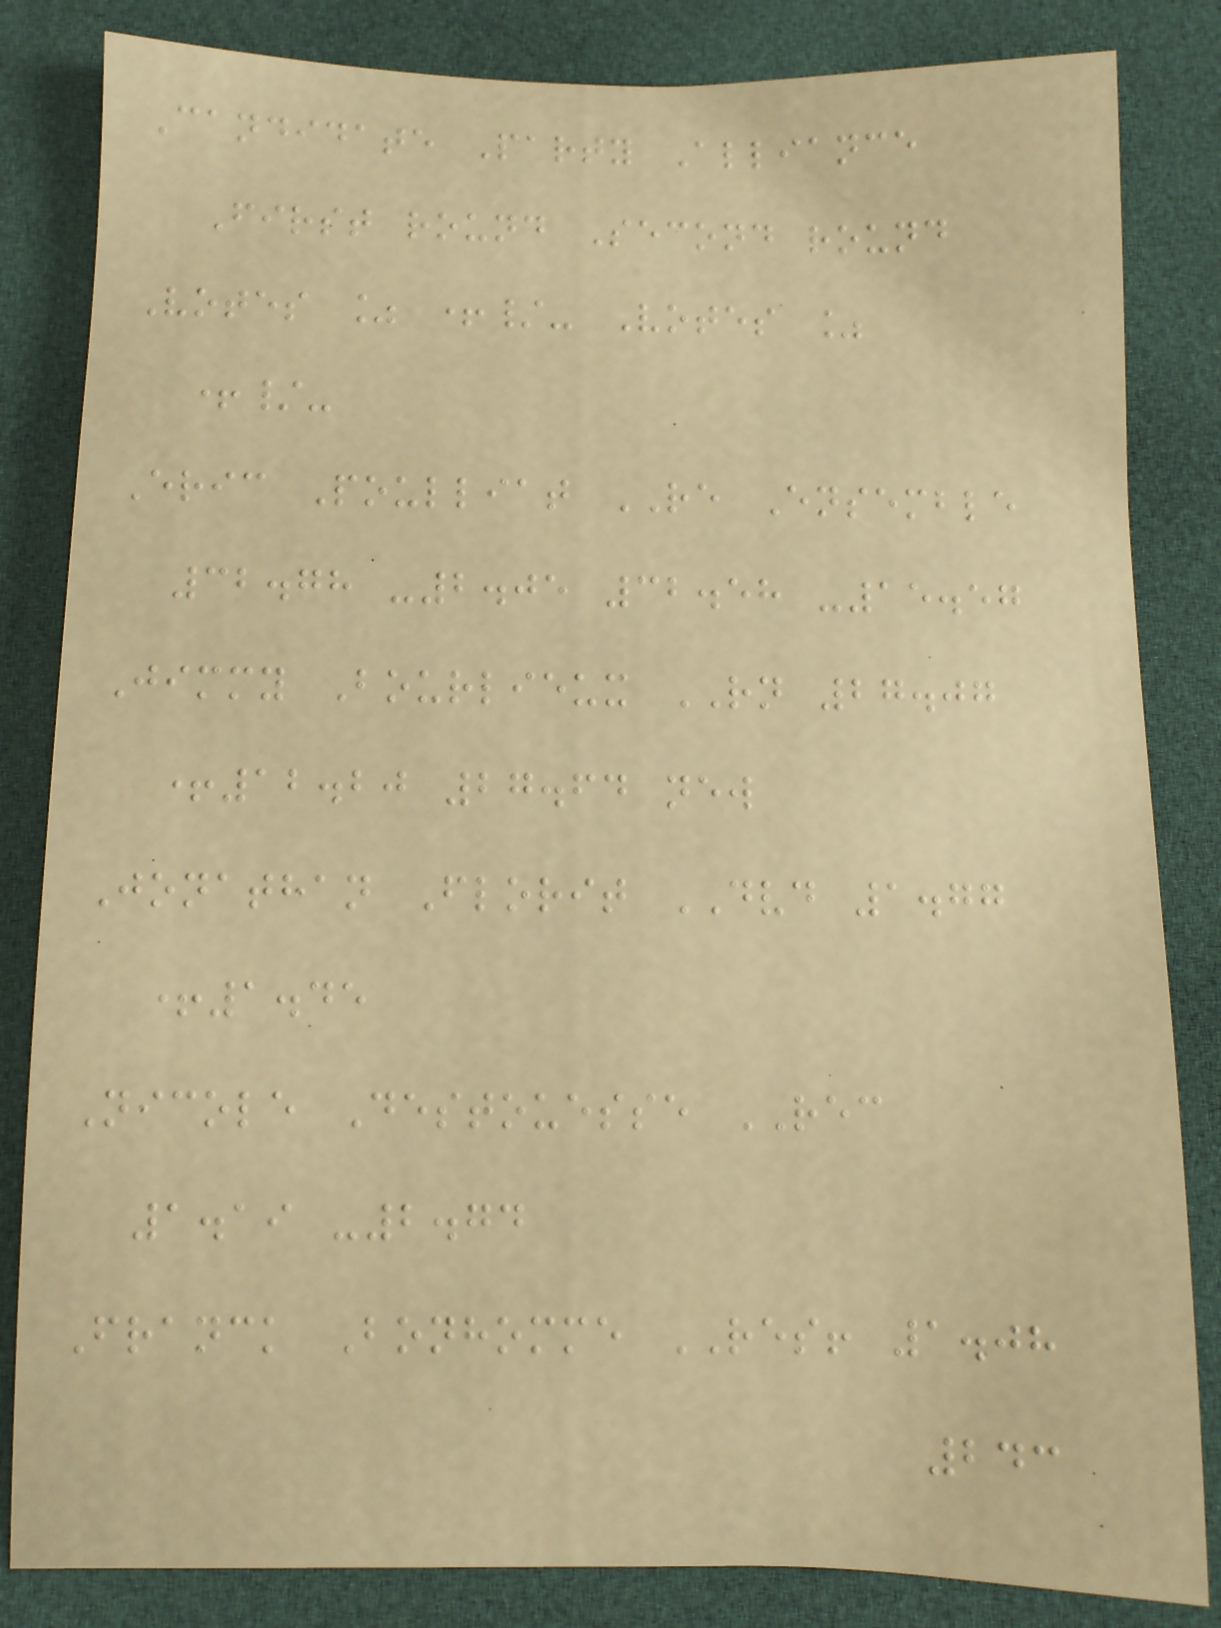Candidate Party Alliance
First round Second round
Votes % +/- Votes %
+/-
Eric Poulliat RE Ensemble
32.78 -2.05 32.58 -15.57
Jimmy Bourlieux RN 27.07
+12.20 27.64 new
Jonathan Florit DVD 1.77
+1.45
Nicole Destouesse REC
1.19 -2.74
Franck Bonhomme RES! 1.08
243
